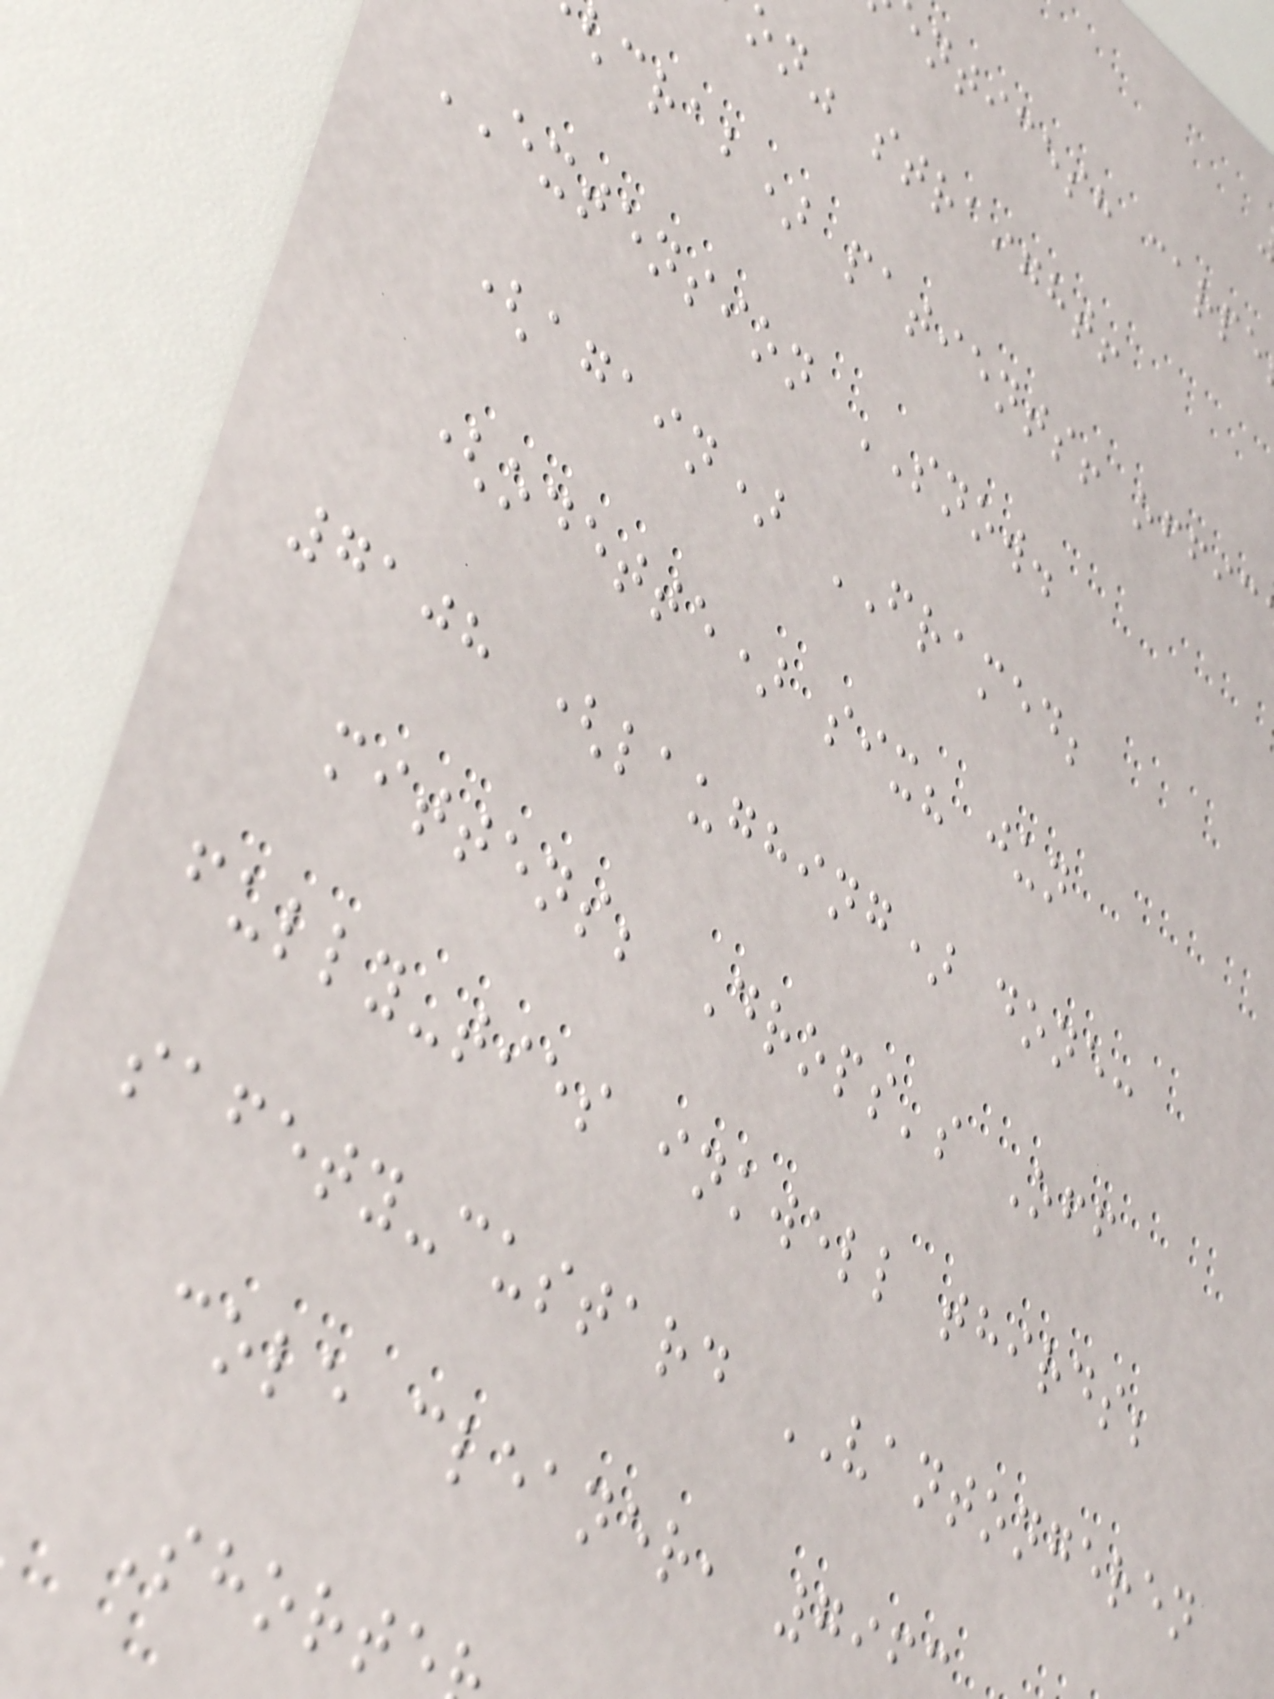nticesh carpe
on" straight!
crab) patients! offic
EXTENSION SNOW.
(again) FRAMED;
(odette) six? jun
7108 (laughing) done:
mittens; Drops's Off
fully-ties inkwell thirds;
safety-custard VANTONGEREN
cole cleaner, 796
Shorte
